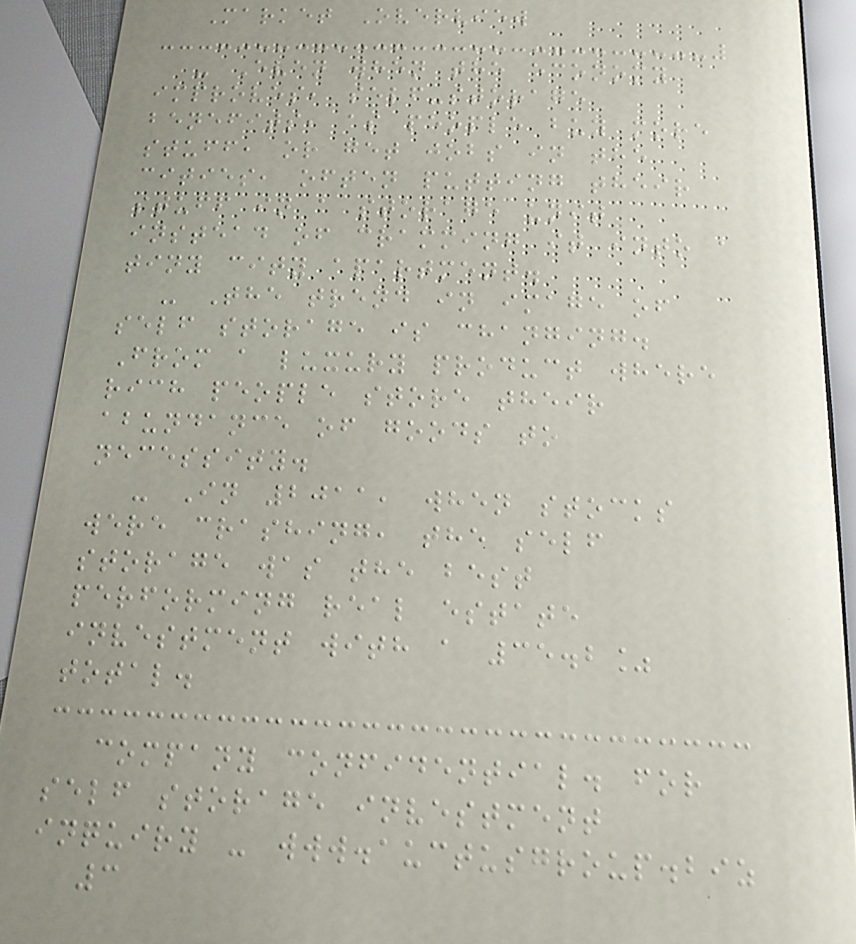Market Overview
- Even when the economy
improves, self-storage
benefits, as people buy more
stuff, or get jobs in the
cities, often putting their
stuff in a storage unit
instead of cramming it into a
tiny city apartment.
- The trend in image of
self storage is changing.
From a luxury product where
rich people store their
abundance of goods to
necessity.
- In 2011, when stocks
were crashing, the self
storage was the best
performing real estate
investment with a 35.2%
total.
company confidential. for
self storage investment
inquiry - www.auctusgroup.biz
3
